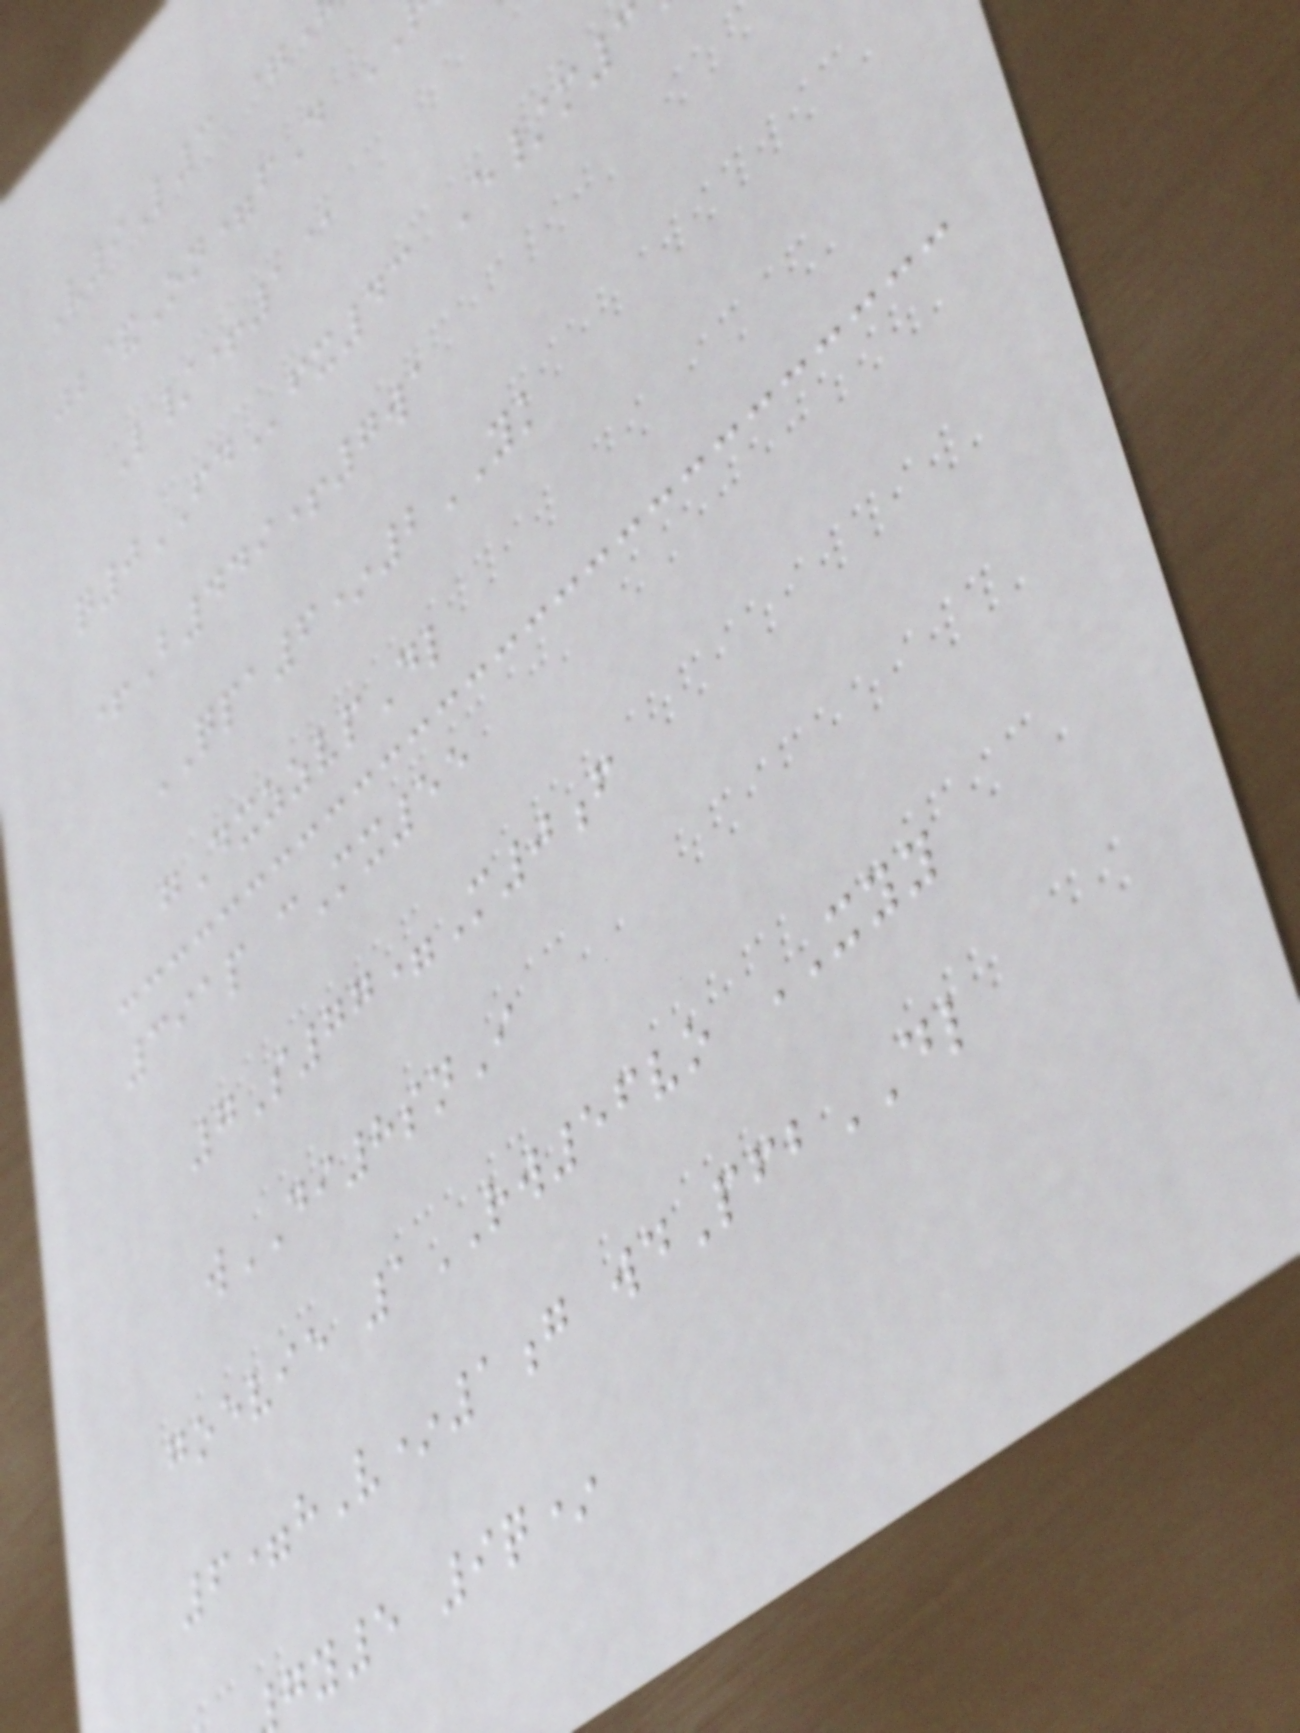V9L3 =
jb&On=fD
L/+1@
q0FDfx43 E/m3
+B449+7wa
QPA6*2YK
gDxzzvpDl
391p cMx55
7S77=M0f
wDI8snI
goevie 1RW56vo XYY
6=hV*1g wdPfbDL
y5 9q*
